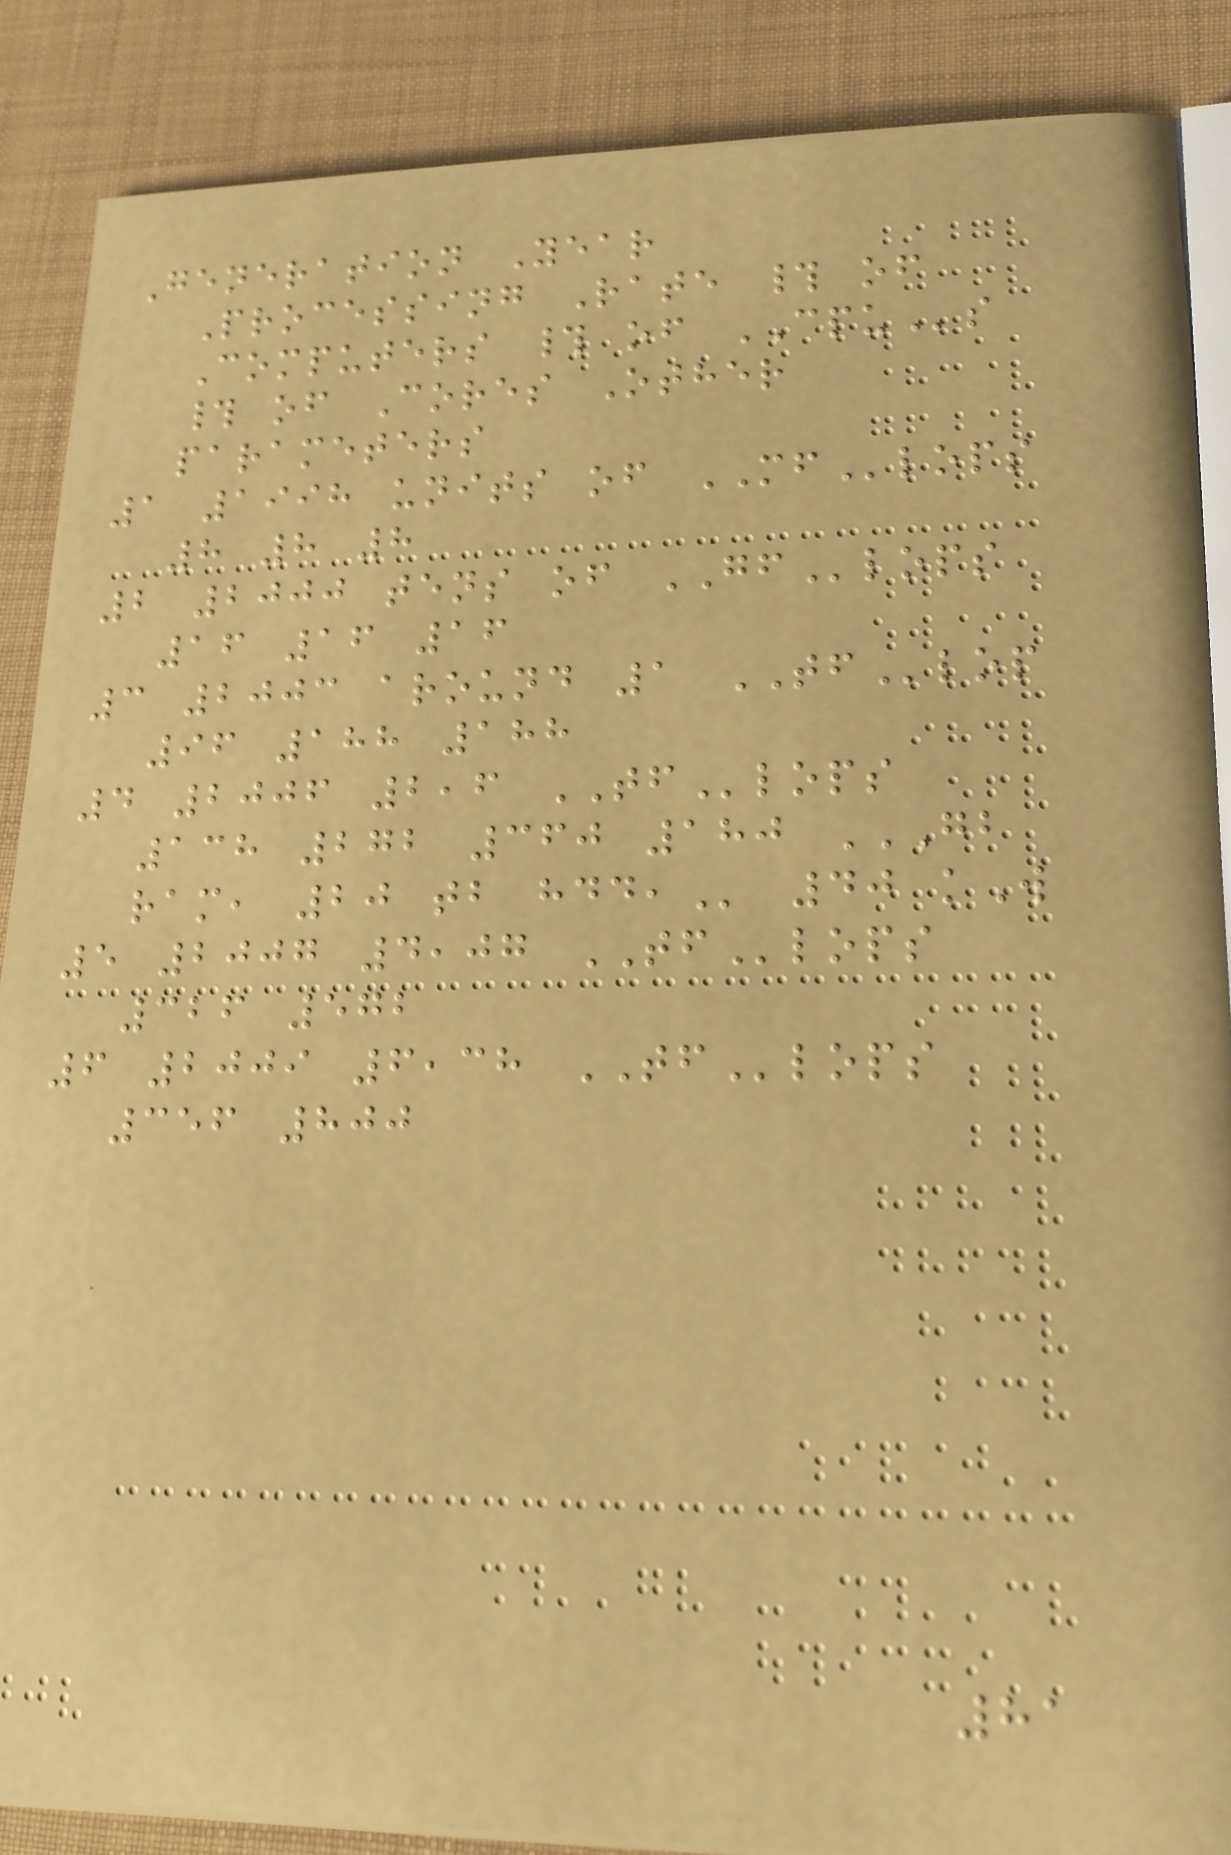Generation Year
Processing Rate # of
Computers # of CPUs
# of Cores Other
parameters
1 1998 units of MFlops
8 8 8
2 2000 tens of GFlops
16 16 16
3 2003 around 1 TFlop
96 188 188
4 2006 2,6 TFlops
138 272 360 180 GB
RAM, 20 TB HDD, 40 kW
5 2007 4,07 TFlops
326 572
6 2009 6,38 TFlops
356 800
81
